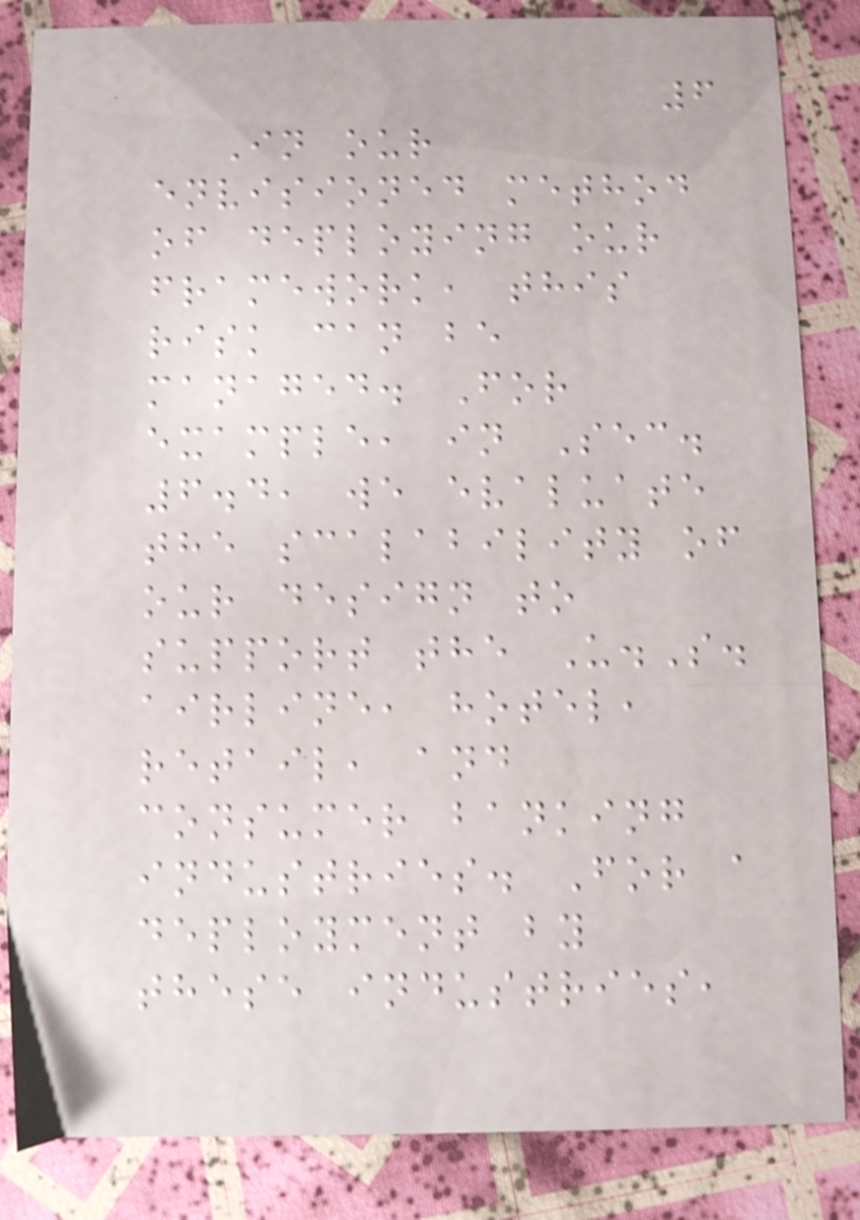6
In our
envisioned method
of deploying our
framework, this
risk can be
managed. For
example, in Sec.
6.4, we evaluate
the scalability of
our design to
support the U.S.
airline, hotel,
retail, and
consumer banking
industries. For a
deployment by
these industries,
